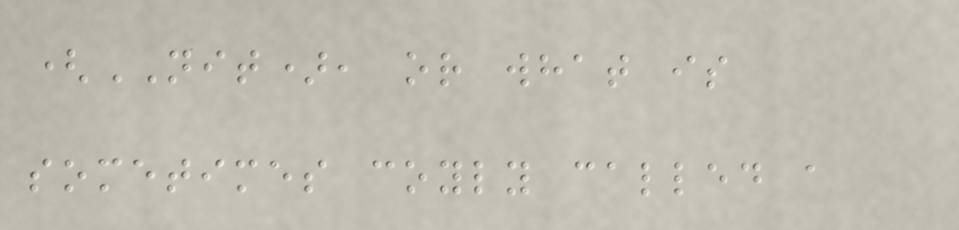(NIT), or what is
sometimes coyly called a
